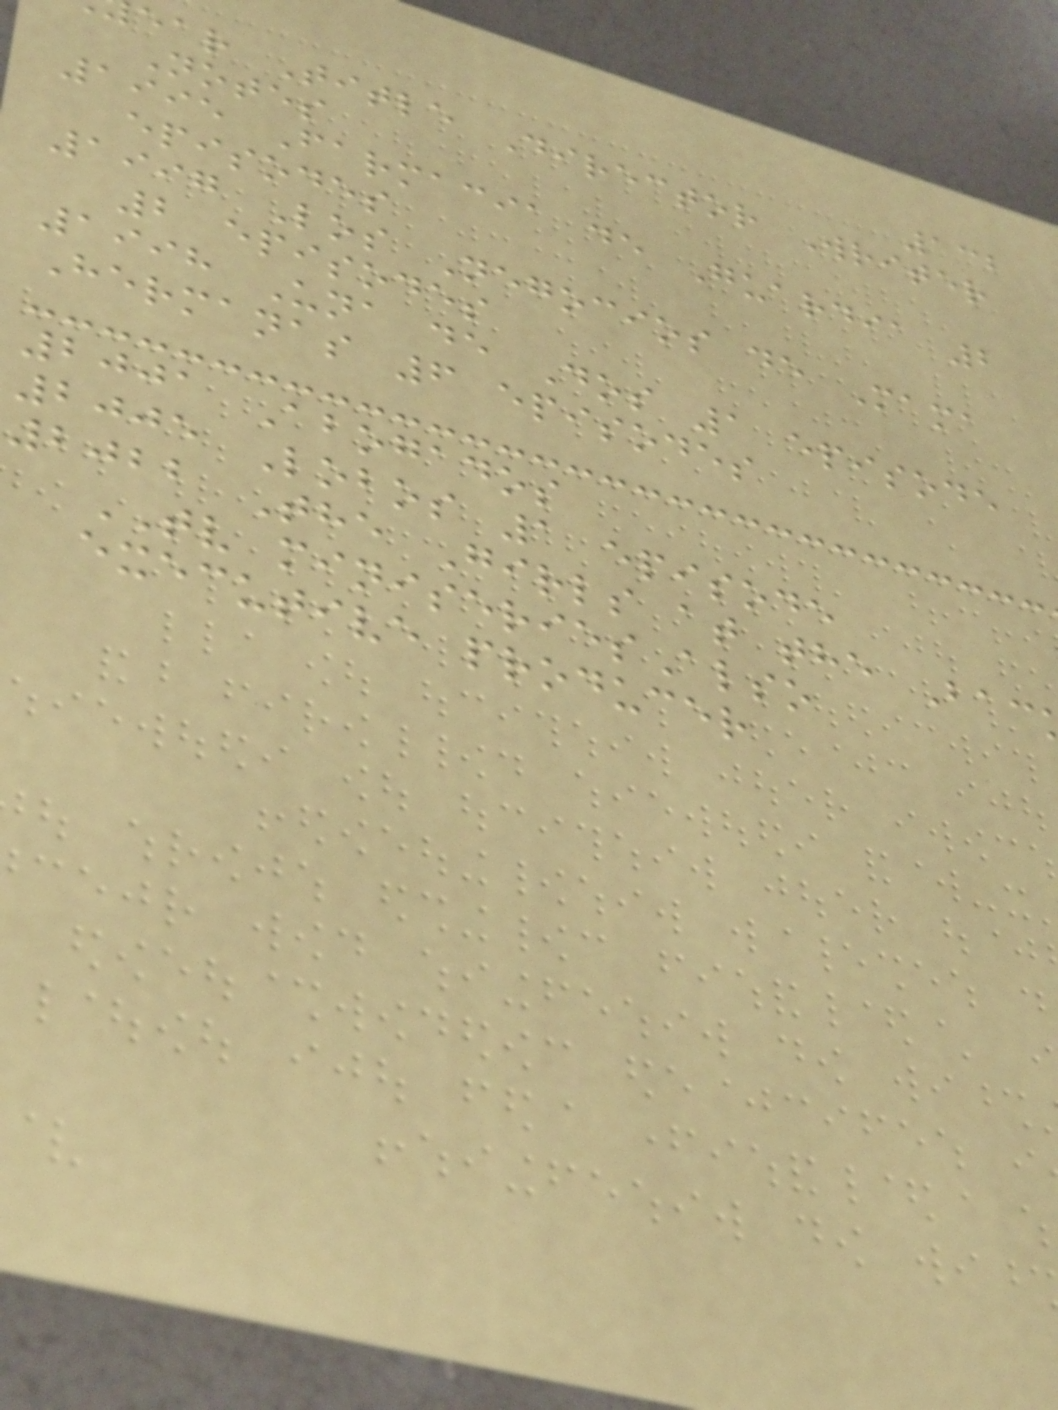132
ear Title Director Writer
Notes
1995 Farmacia de Guardia 2
episodes
1997 Los Negocios de Mama
2 episodes
1998 Una de Dos 1 episode
Hermanas 6 episodes
2001 Abogados
2005 Lobos 1 episode
2022 The Girls at the Bac
TV miniseriesAlso
executive producer
